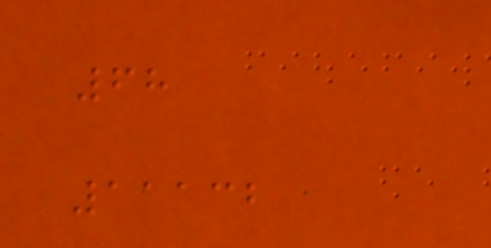68
11132
